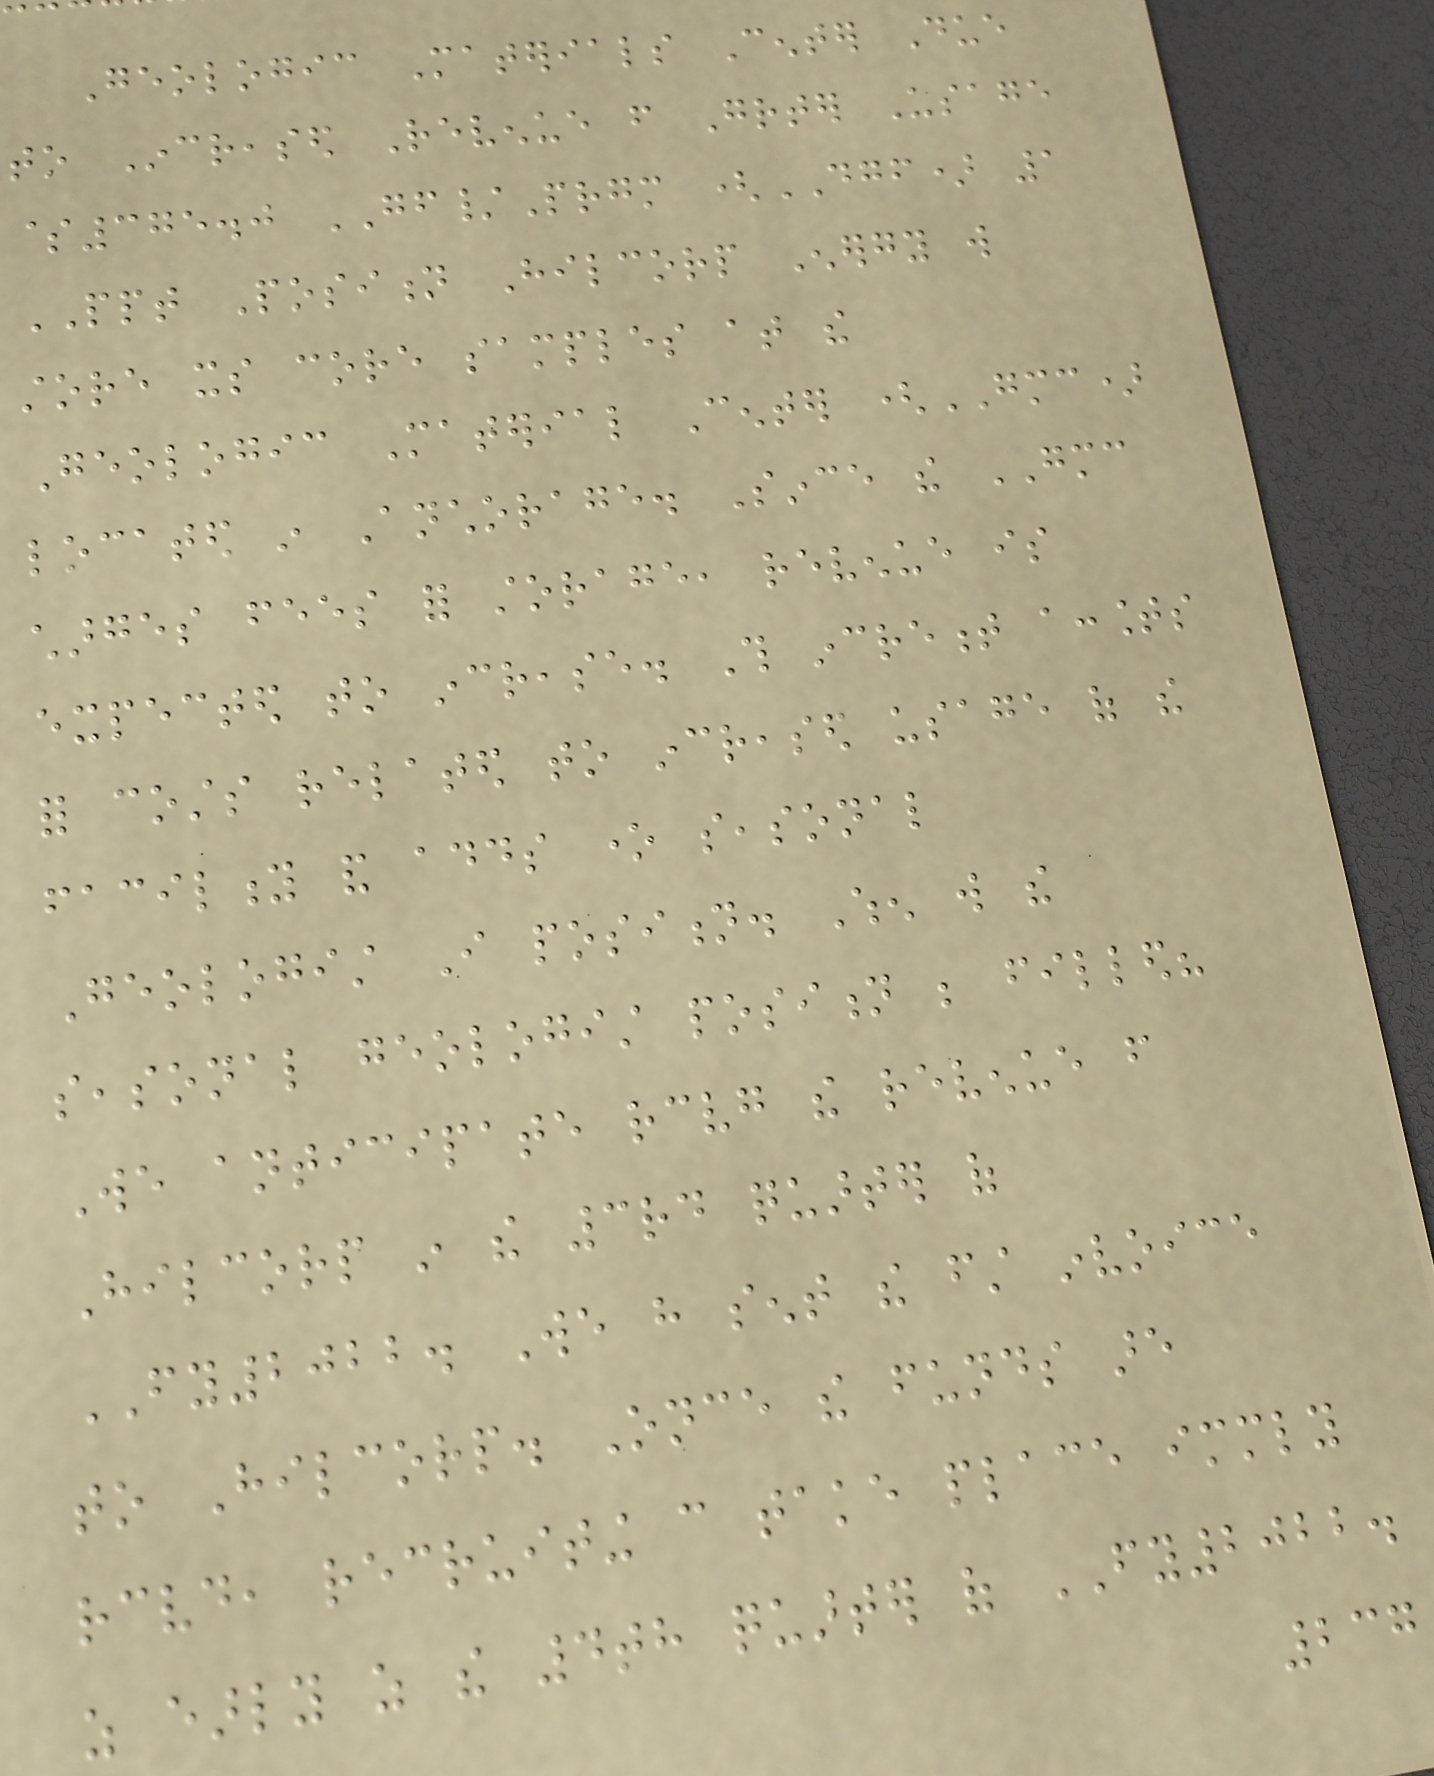Geologic Materials Center Due
to Increased Revenue from Greater Usage
$375.0 GF/Prgm (DGF) 1
PPT Position Hilcorp Energy will
store its core samples at the
Geologic Material Center (GMC)
located in Anchorage. Since the GMC
charges fees for storage, revenue is
expected to increase. This increment accounts
for costs related to increased usage of the
facility and adds one seasonal
Geologist I position. When will the
seasonal geologist position be filled?
We anticipate receiving the revenue from
Hilcorp in the 3rd quarter of
FY2022. We have sent the first invoice
to Hilcorp. Once the funds are
received, recruiting can take place immediately
as early as the 4th quarter of FY2022.
237
